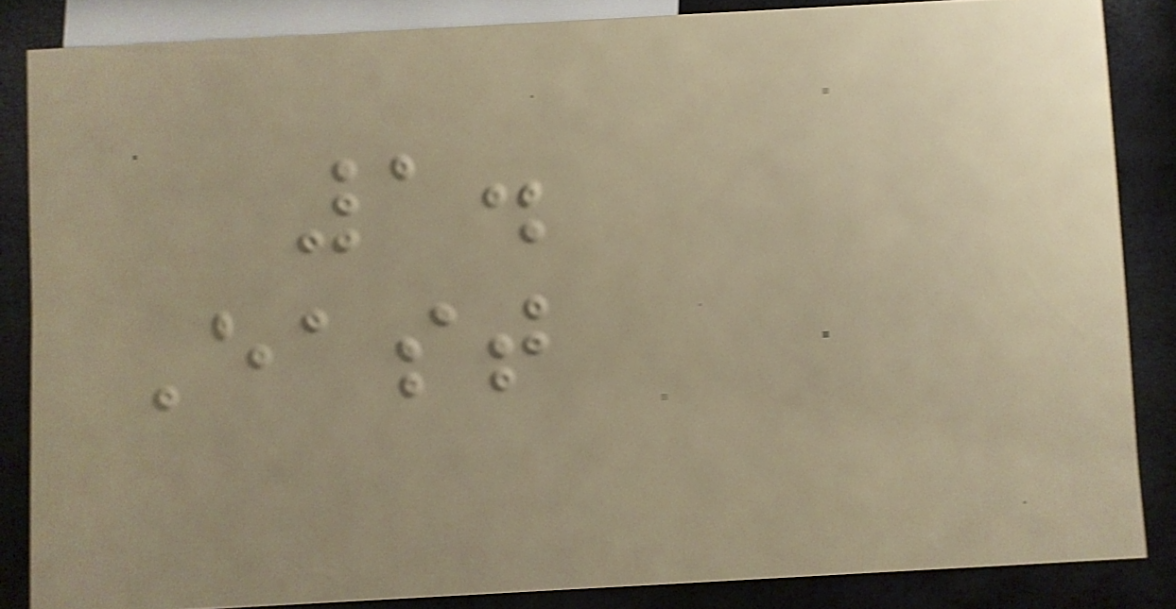1.
East
